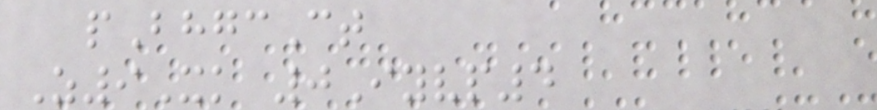pBhgcCt
Z9Xk 0Iyvp4
